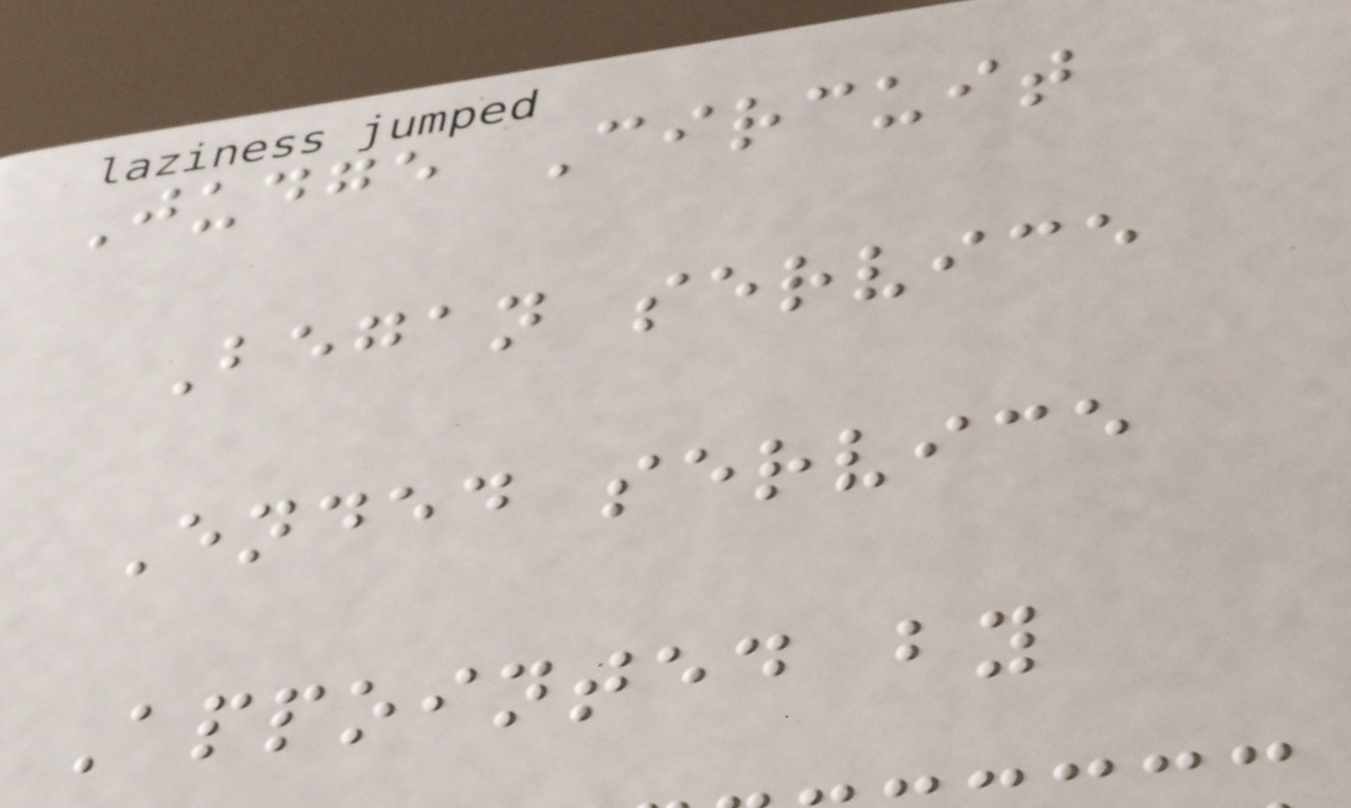Judge Circuit
Began service
Ended service
Appointed by
